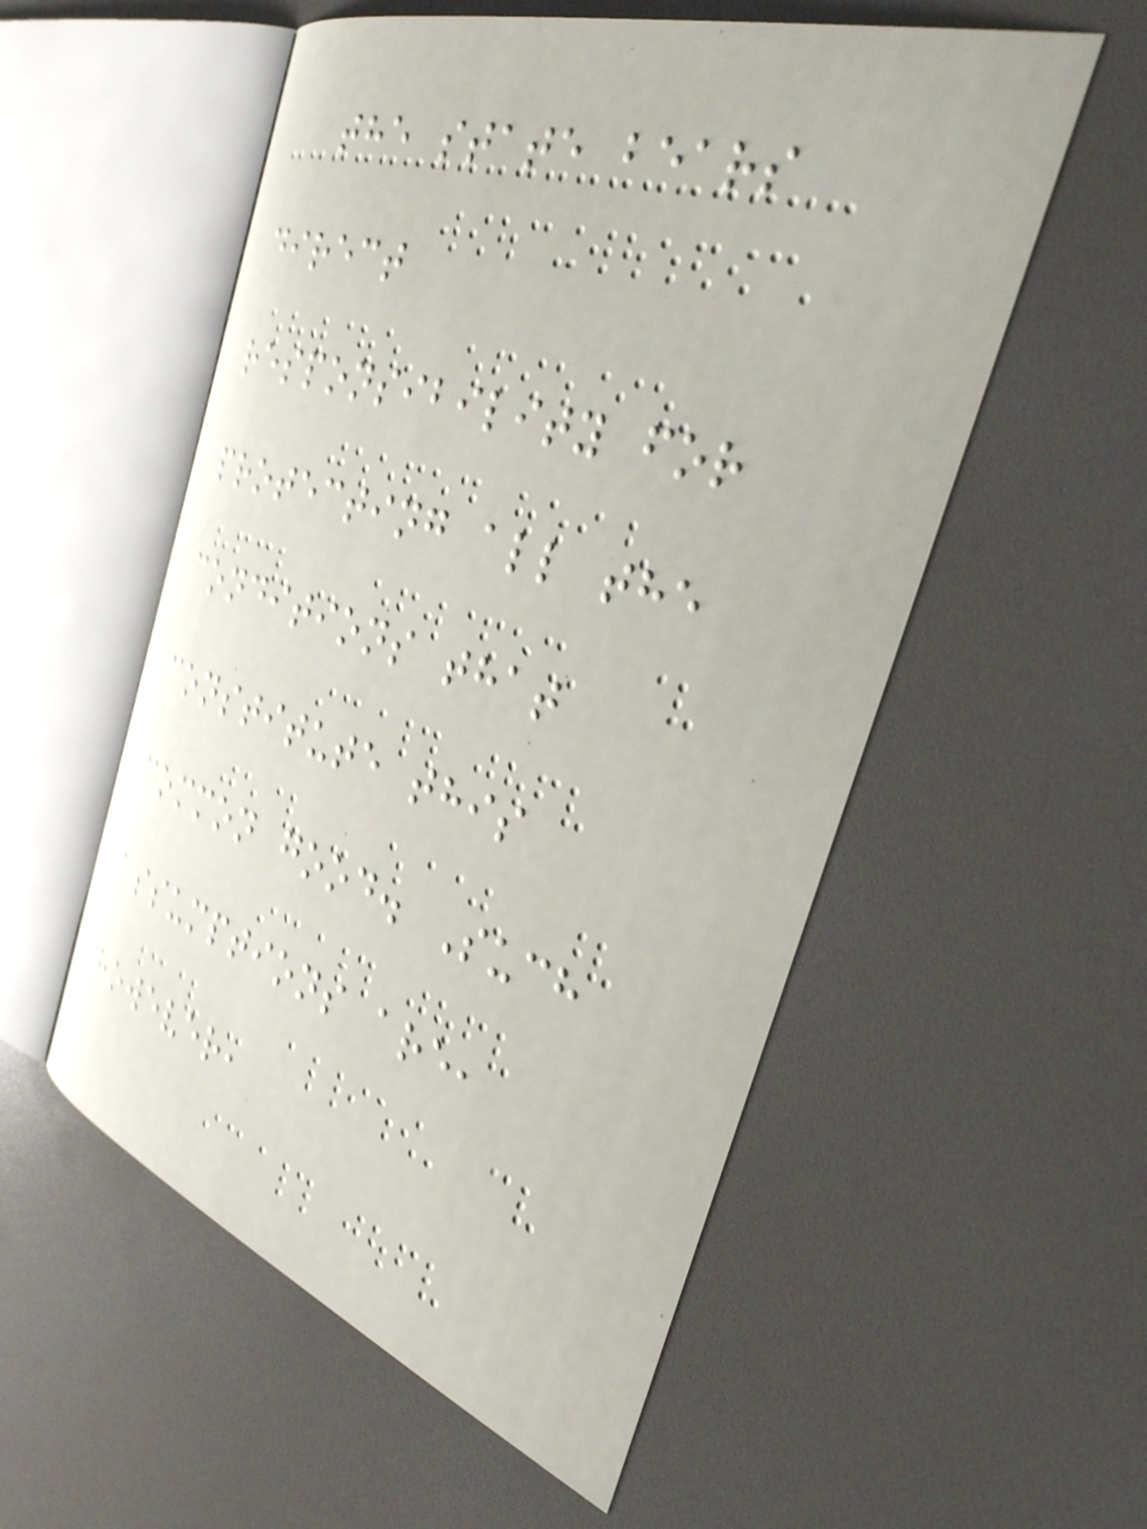the state bears
direct
responsibility for
protecting all the
conditions that
constitute this
common good. Such
assumptions are,
however,
